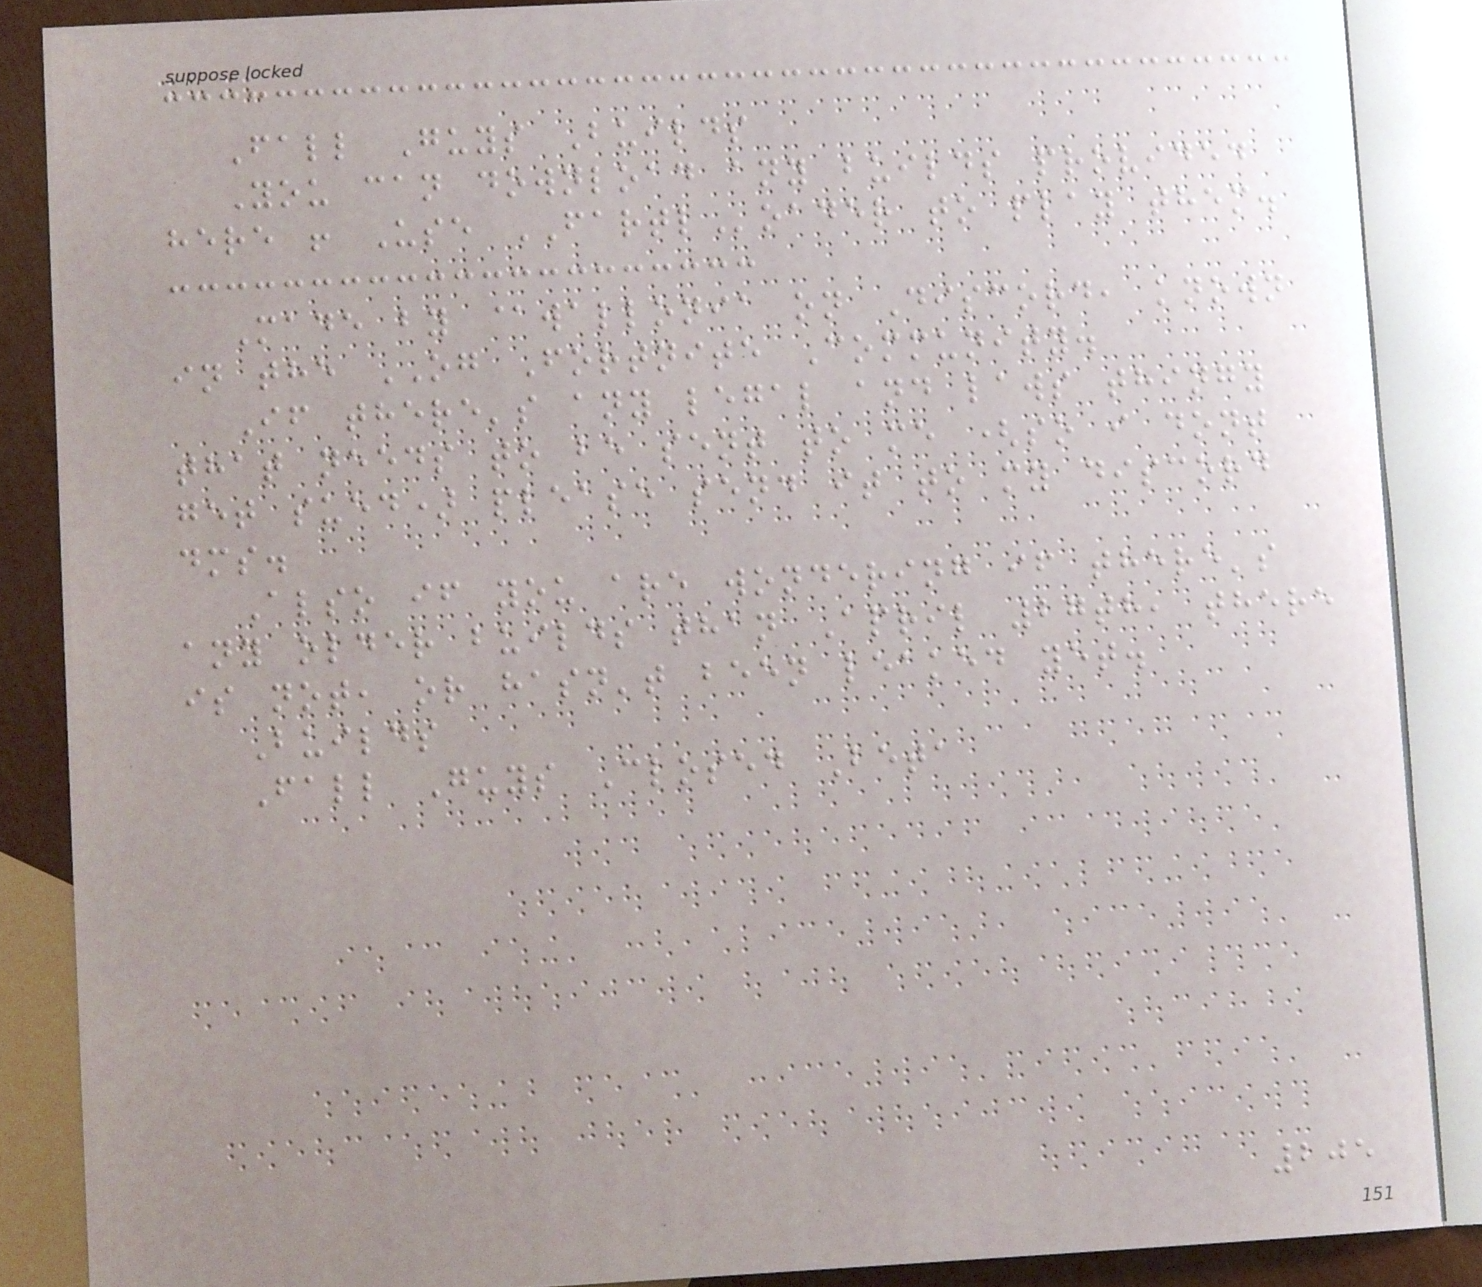Fall Guys Builds
You can download any builds provided
here ! Use FARTLoader to play them.
Made by @wallonia on Discord, known
in the OG Fortnite Community.
If there's any legal and laws thingy
that needs to be sent to me (so i dont
get sued) please send it to my discord
dms.
Also if you are wondering if there's
any older builds than April 27th, there
is not, or hasn't been leaked yet.
Builds
Fall Guys Closed Beta
205
